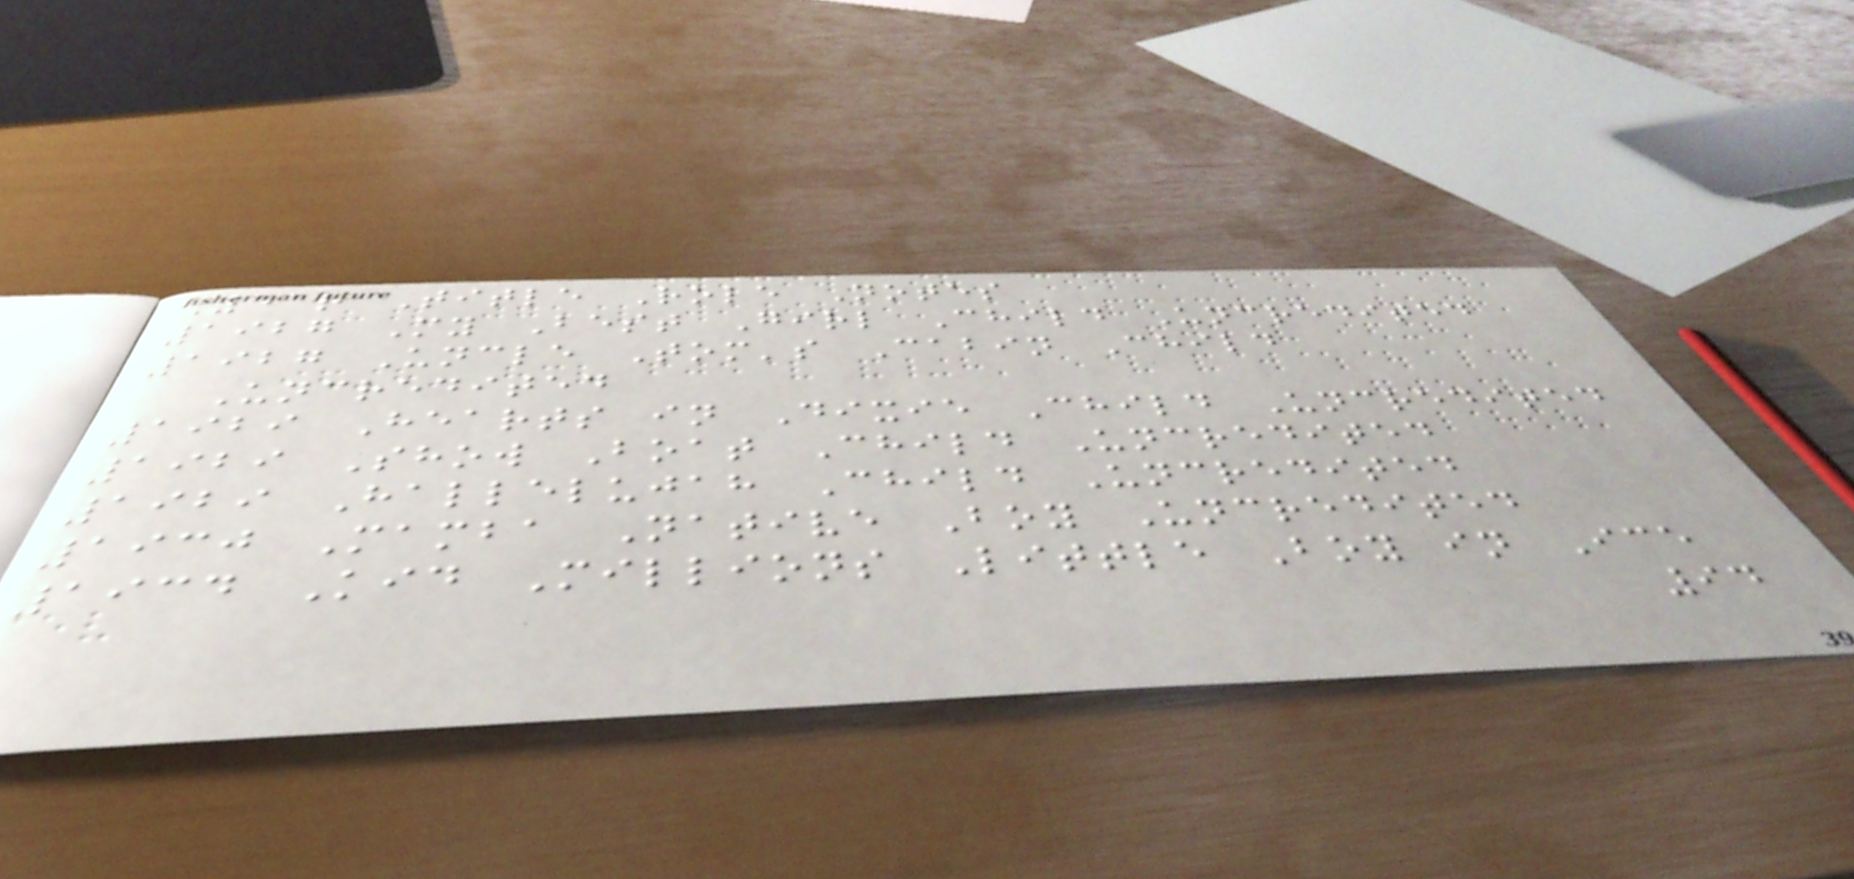Year Title Role Notes
1927 My Best Girl Child Uncredited
1927 Uncle Tom's Cabin Child
Uncredited
1929 Hearts in Dixie Child Uncredited
1929 Show Boat Child Uncredited
1929 Hallelujah Child Uncredited
1930 Mamba Native Boy Uncredited
1934 Kid Millions Little Boy in Ice
94
